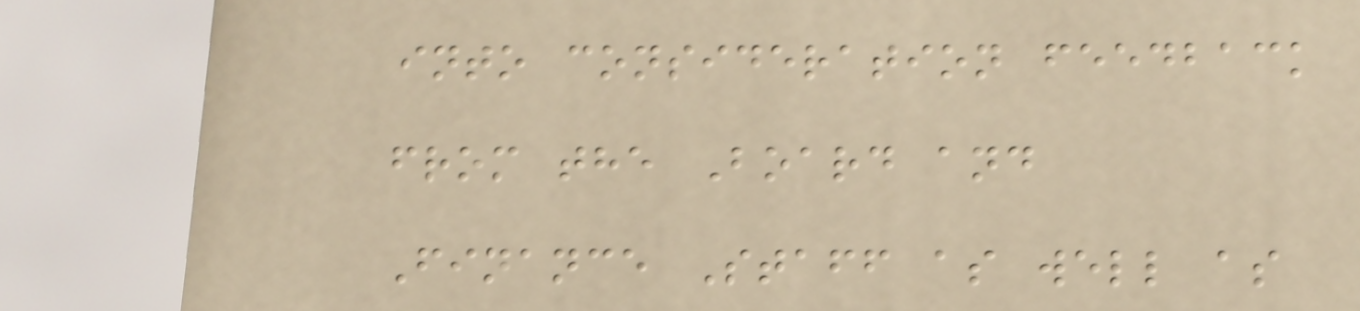into consideration feedback
from the Board and
Finance Staff as well as
